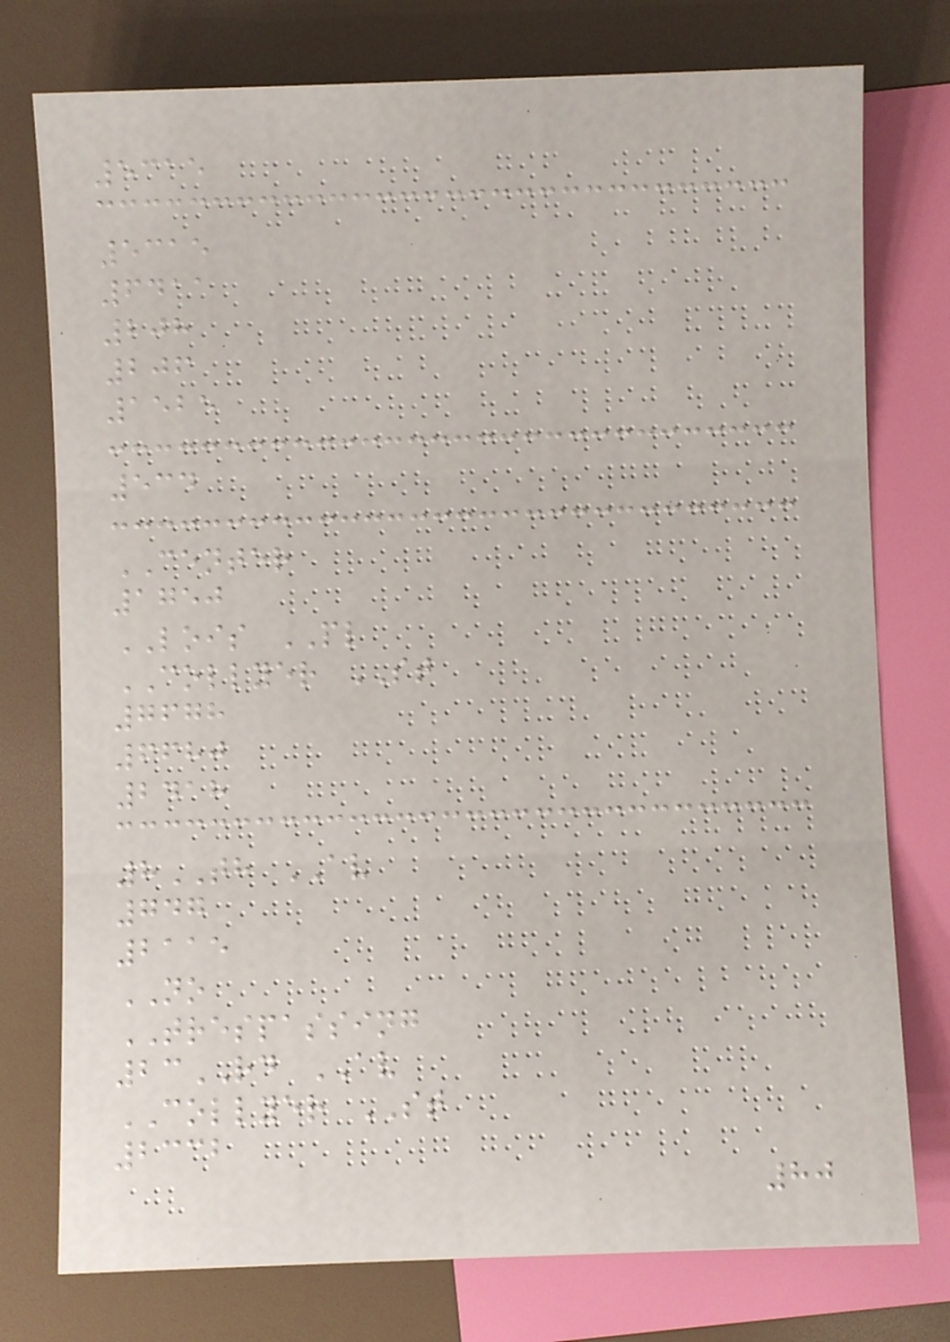5315
5315
6411
208
206
1525
534
CENTER
1750
LOIS PL
COLLYER ST
7678
6680
2418
8TH AV
747
2115
NO
TRESPASSING
23RD AV
COLLYER ST
2332
80
